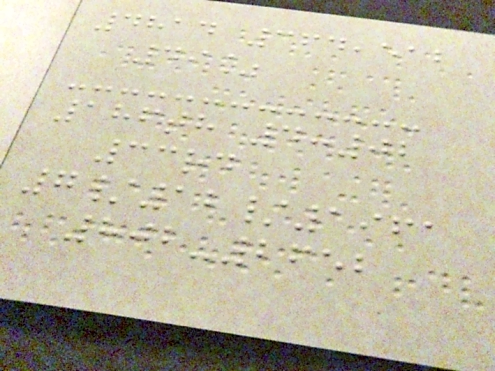4814 364,512
49%
186th 4:02
33rd
7/12/1961
802-2652
